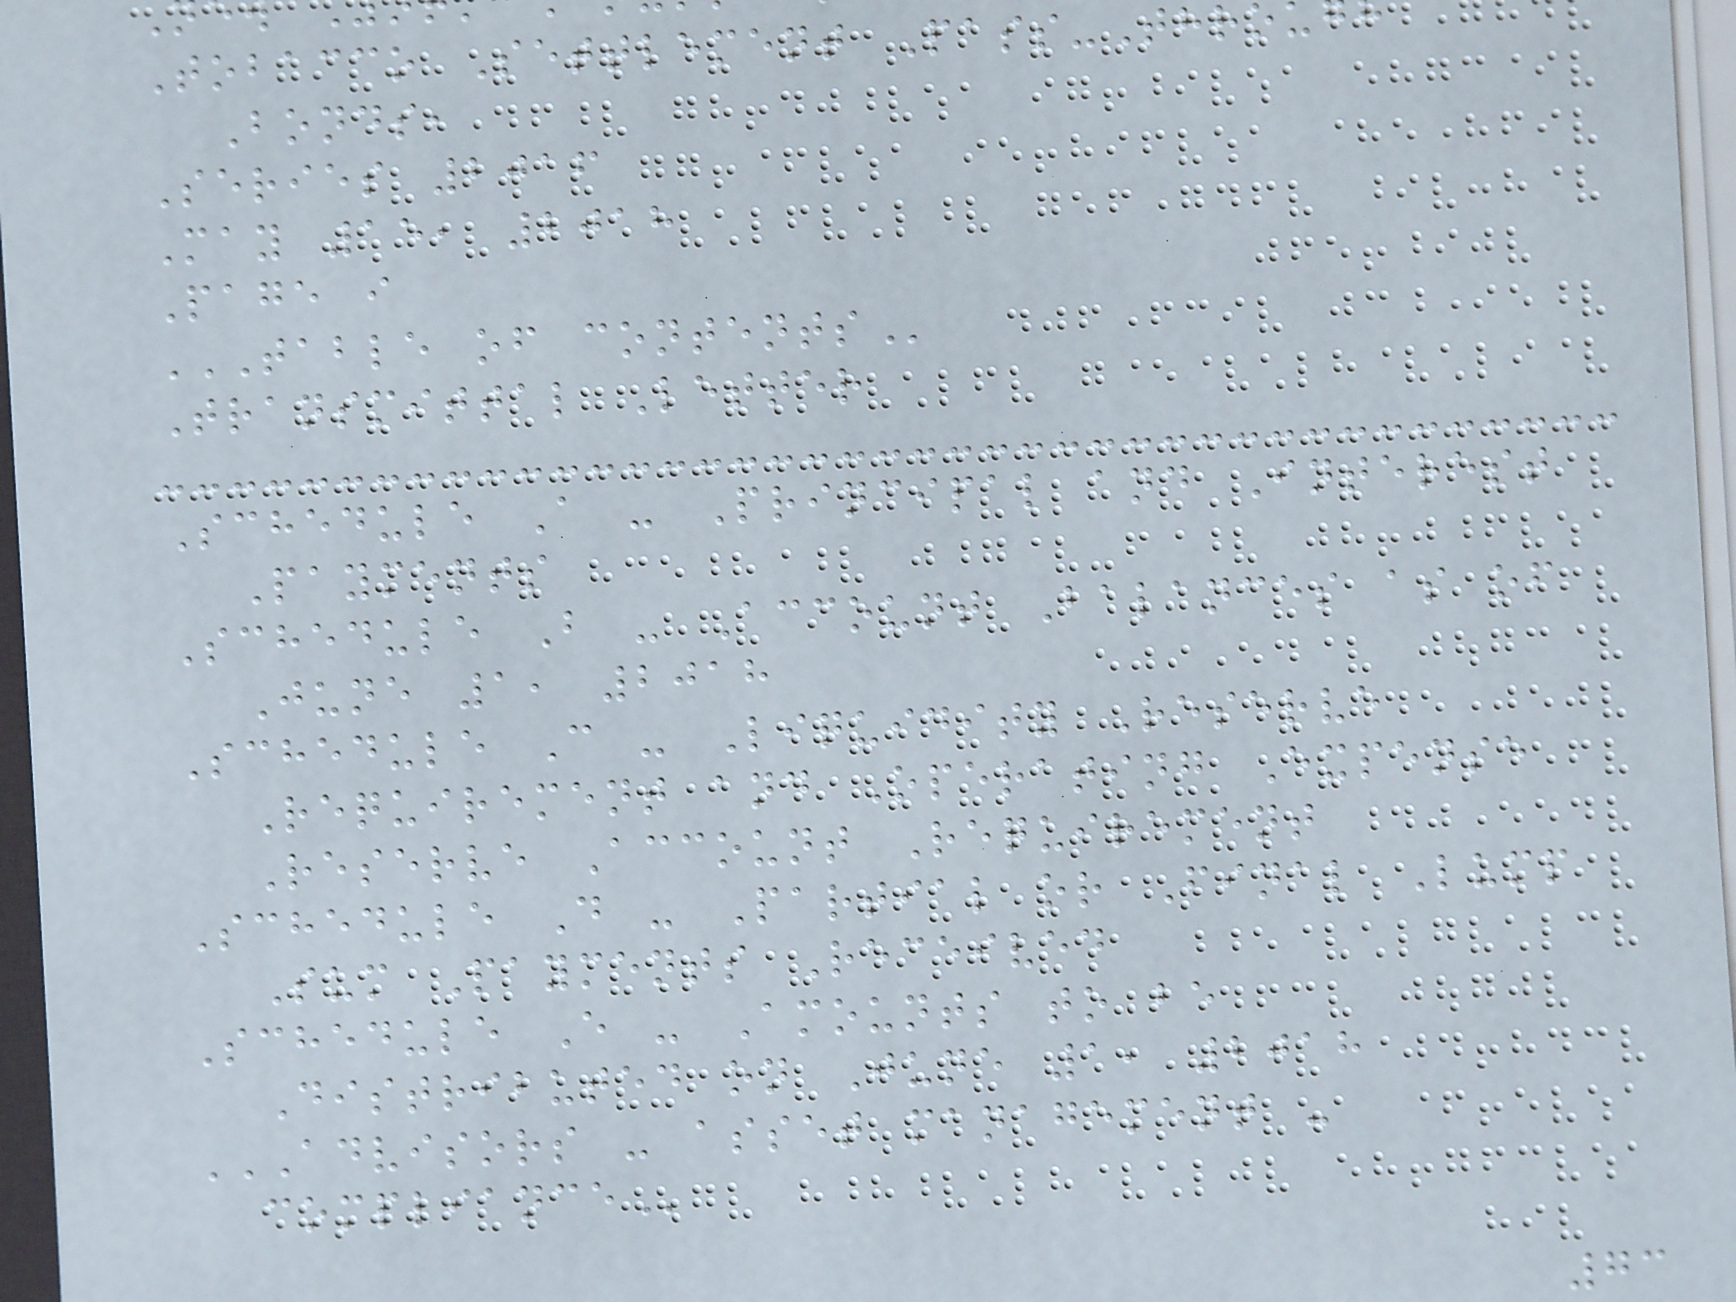Tobacco Settlement Pass-Thro
Bonds,
Series 2016
May 15, 2018
Page i
TABLE OF CONTENTS
Transmittal Letter
Schedule A - Principal and Interest
Payments
Schedule B - Account Balances as of
June 1, 2018
Schedule C - Liquidity Reserve
Requirement and Operating Expense
Reserve Account Requirement
Schedule D - Partial or Final Lump
Sum Payments Received
Schedule E - Amounts to be
Distributed on June 1, 2018
ADVISORS - ASSET MANAGEMENT -
73
